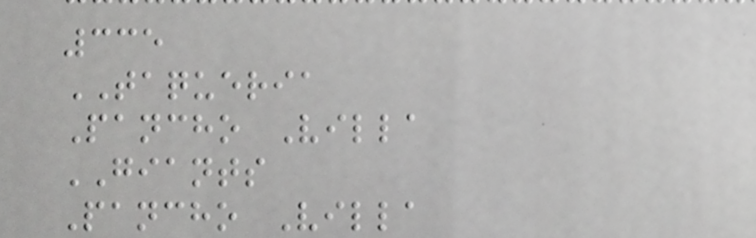335
TAQUERIA
Pancho Villa
GIANTS
Pancho Villa
